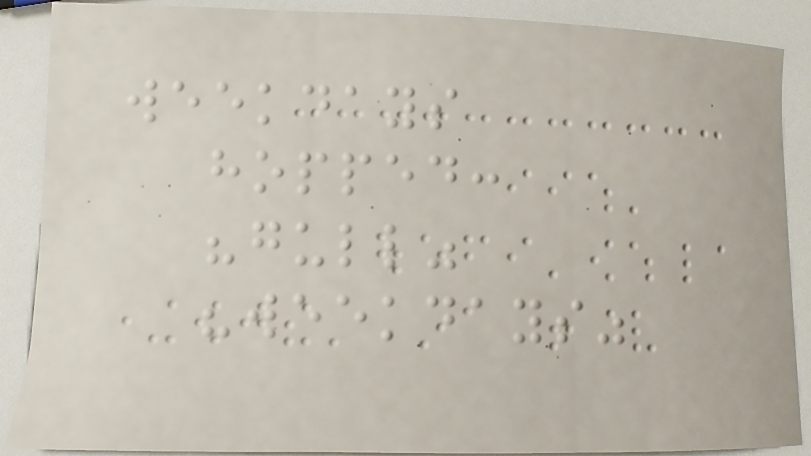weekdays
hopped:
"gull"
"weekdays"
